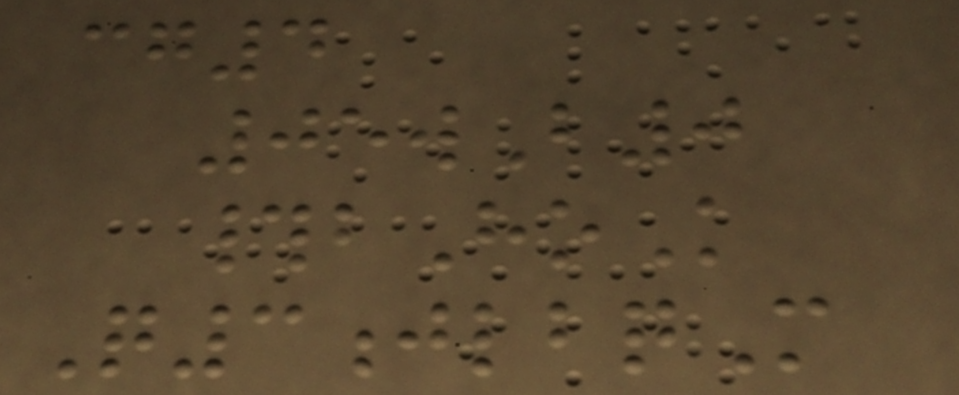cg4
05wB0
#bHoK
Q3jlbqM
